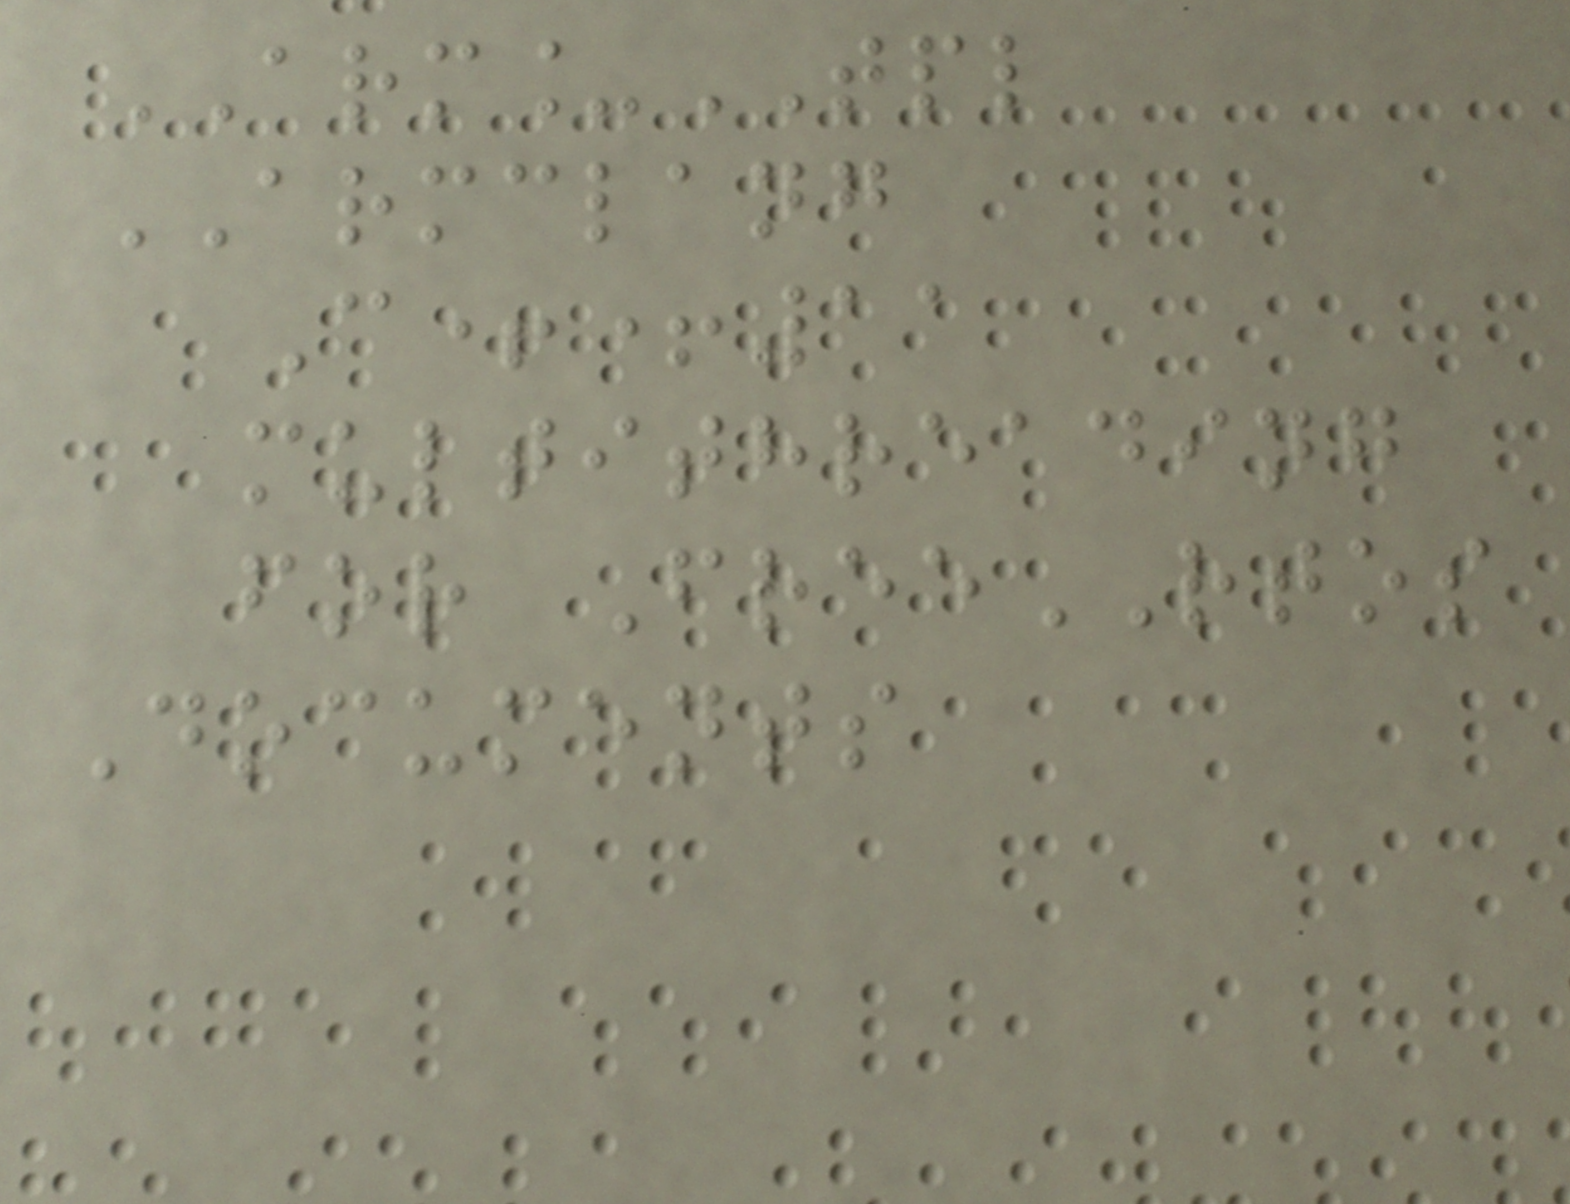ARM_TPL
ARMCLANG
C++11
multithreading
for FreeRTOS
Documents
